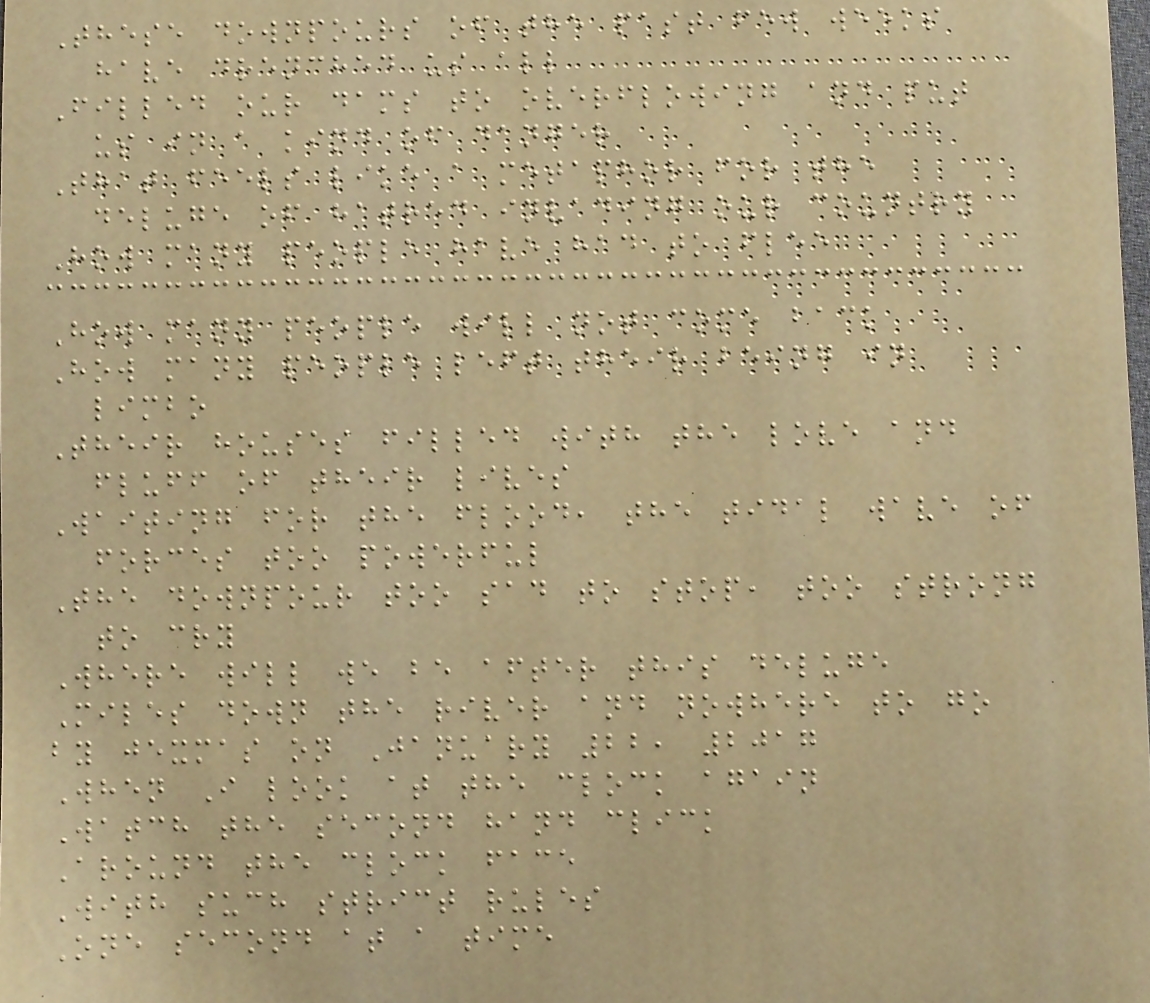These downpours of the past few weeks
have drenched us all
Filled our dams to overflowing and put
us in a kind of danger
That feels like a metaphor for the
deluge of hatred invading our country
How many people have had to flee
How many people will not come back
How many people left their being in
limbo
Their houses filled with the love and
fluff of their lives
Waiting for the flood, the tidal wave of
forces too powerful
The downpour too sad to stop, too strong
to cry
Where will we be after this deluge
Miles down the river and nowhere to go
by jexmas on January 22, 2017
When I look at the clock again
Watch the second hand click
Around the clock face
With such strict rules
One second at a time
